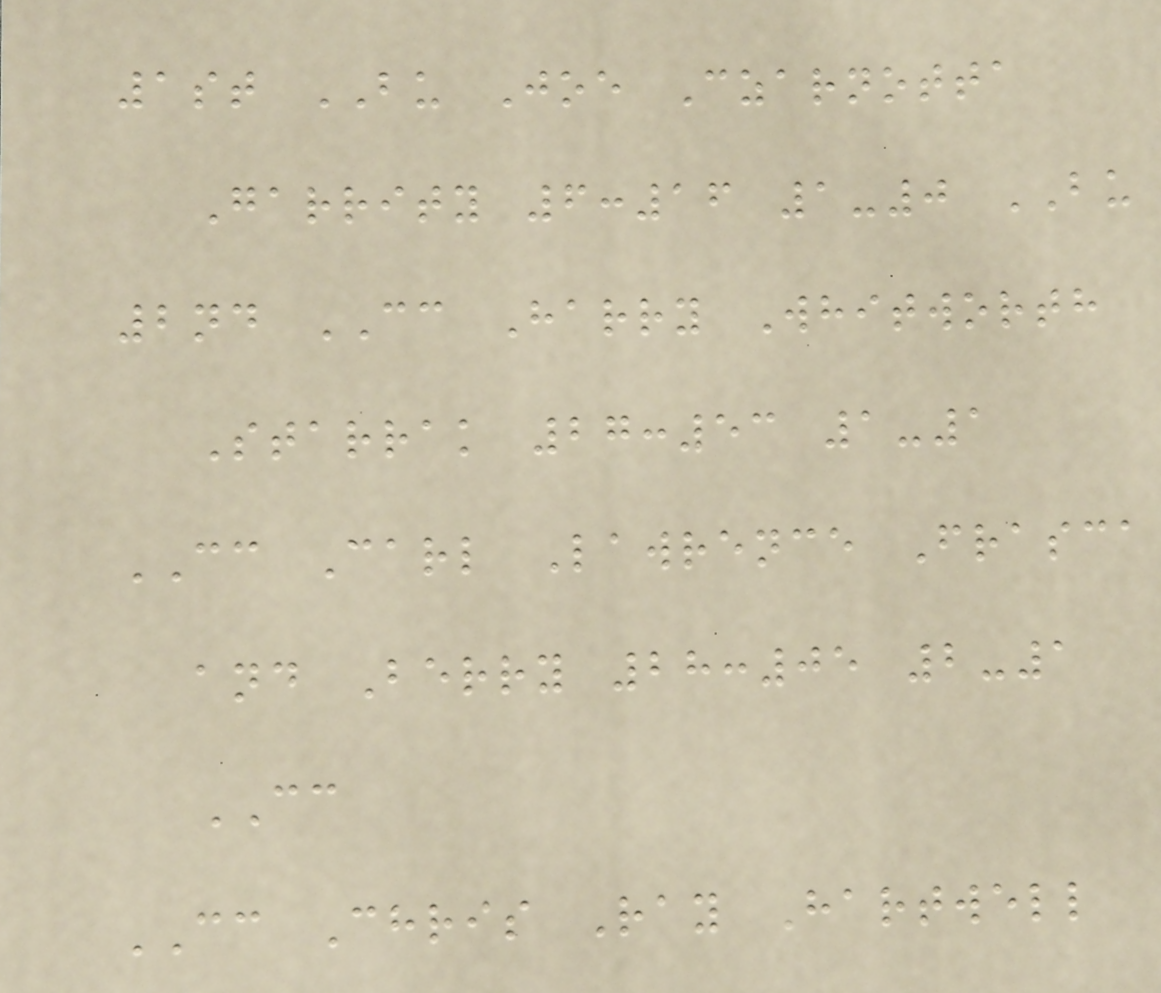1st BU Joe Czarnotta
Garrity 6:16 1-0 BU
2nd CC Harry Whitworth
Starrak 27:53 1-1
CC Carl Lawrence Frasca
and Berry 28:05 2-1
CC
CC Chris Ray Hartwell
